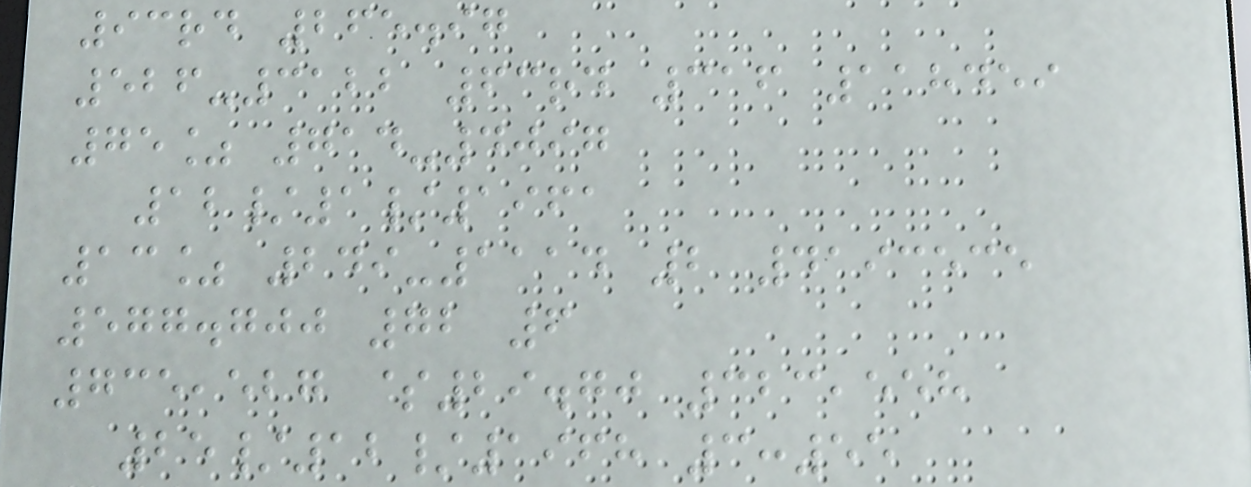93rd 265.97
526-3122 63rd 316 118459
75% 714-4097
12/1/1961
13% 249-1114 2 4193535
577.700 72 6
735,527 $29.70 323,558
25/12/1968 3:55
